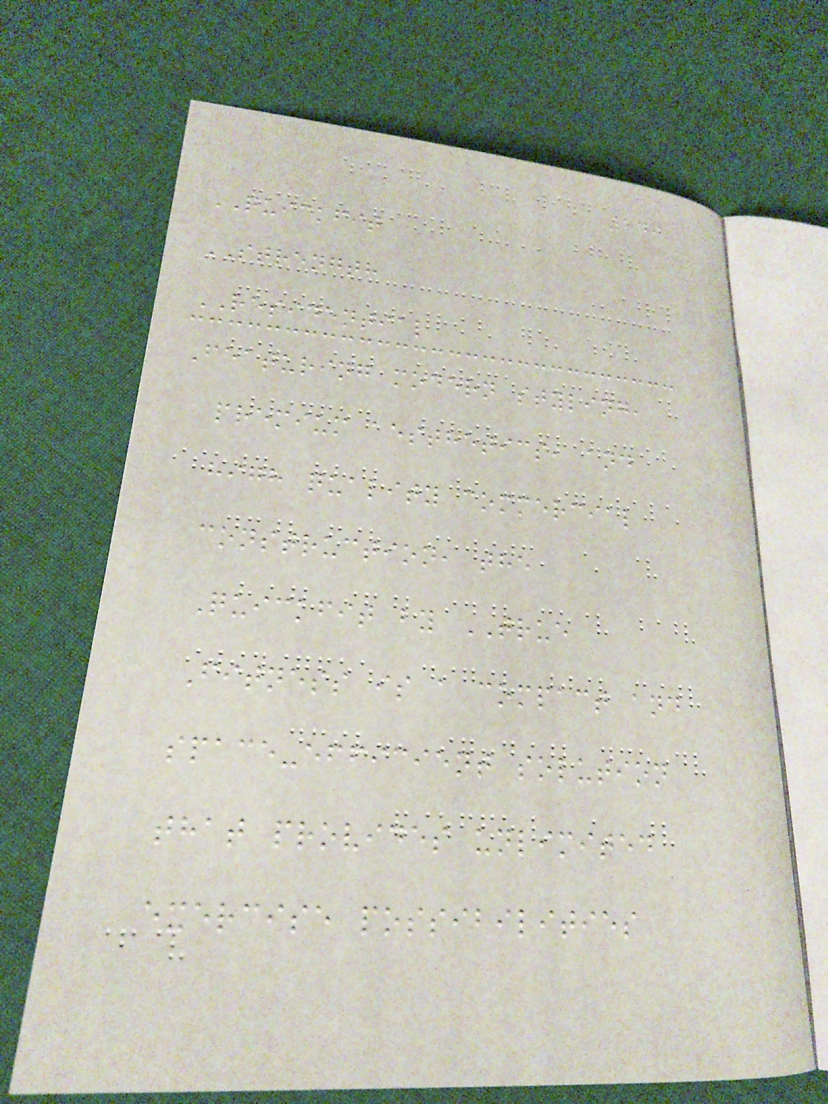140
QUICKFIT
STRENGTH
RESIDENTIAL
Featuring modern styling,
premium aesthetics, and
high quality commercial
construction, the
Quickfit by TRUE
Fitness is a compact and
space-efficient solution
that provides unlimited
exercise possibilities
